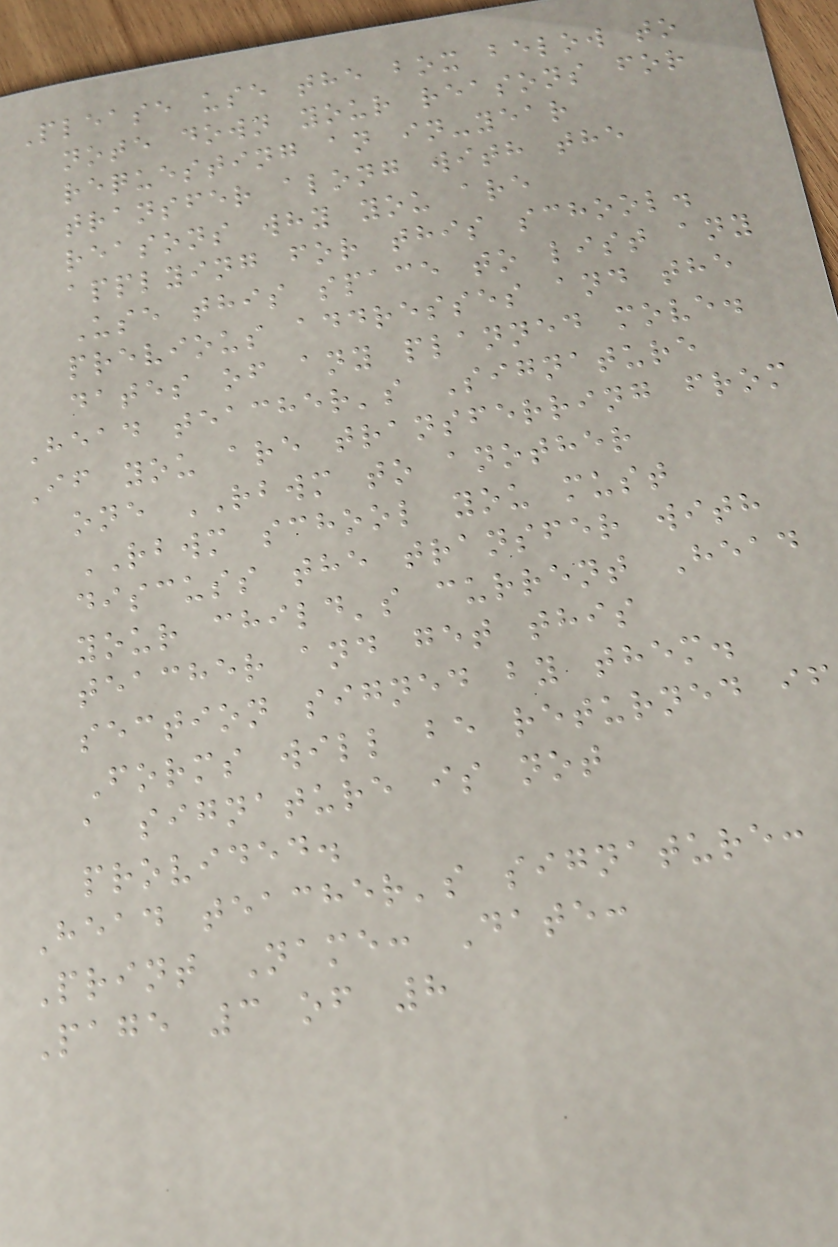Please use the box below to
note down your reasons for
requesting an in-year
transfer along with the
reasons why you are
applying for this school.
Use this space to list any
previous addresses and the
dates of any planned move.
Head teacher's Signature
If you are transferring from
one RBWM to another
RBWM school you must
discuss the transfer with
your child's current Head
teacher and get this
section signed by them.
Forms will be returned if
a signature is not
provided.
Head teacher's signature:
Print Name: Date:
Page 3 of 8
